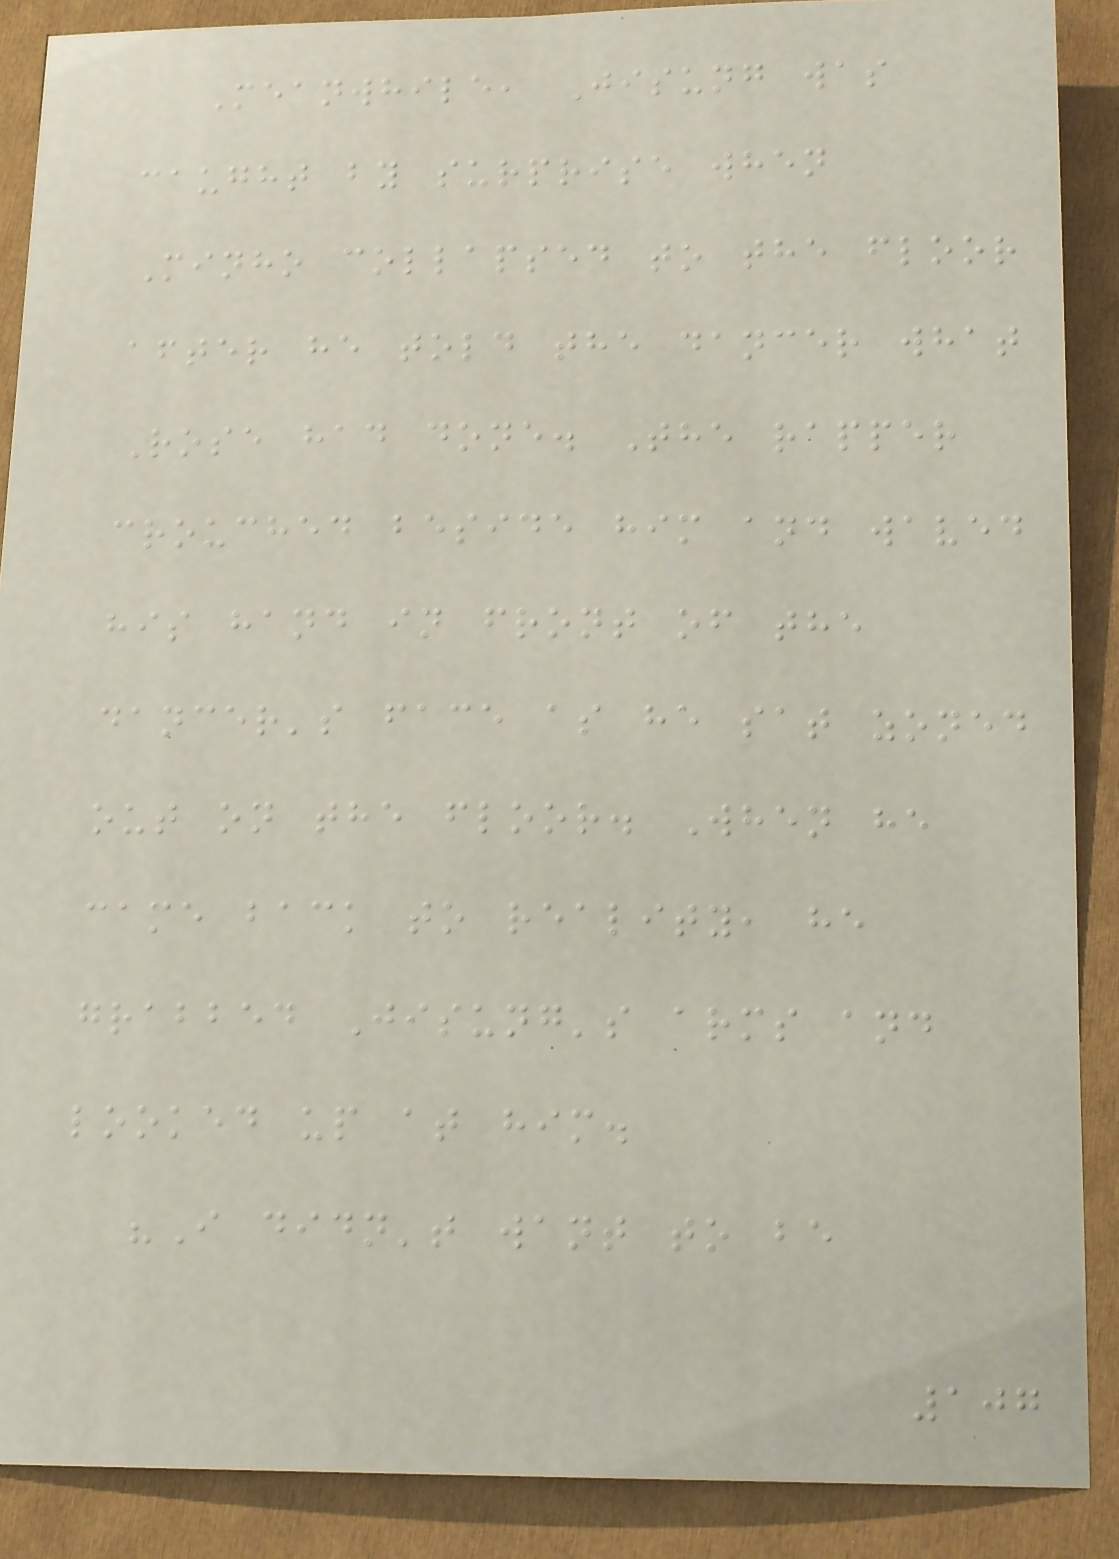Meanwhile, Jisung was
caught by surprise when
Minho collapsed to the floor
after he told the dancer what
Rose had done. The rapper
crouched beside him and waved
his hand in front of the
dancer's face as he sat zoned
out on the floor. When he
came back to reality, he
grabbed Jisung's arms and
looked up at him.
"I didn't want to be
107
